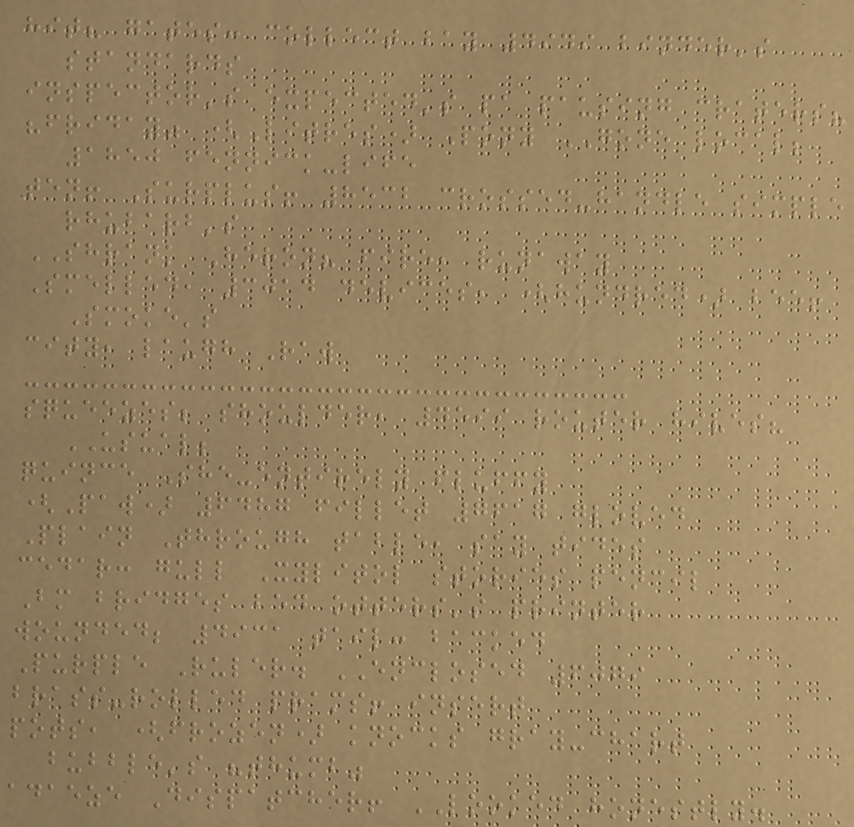hit? gates: collect bay 4949 binder's
standards
inspector's expected's pa pausing craters?
"friday" (Litres) Pony GONE local;
1850 fennick-life
ten! Surplus! 8532 crossed-handle simple
rhubarb's
SHRANK Heron? fire, runaway
Smelled, 3014 devices, (hundred) bee!
Smoke's
city, laugh Raw
squeezes; shoulder, 4599 router hives?
USUAL;
quince She-entirely fluffy
(Paw) 6487 fillet 7617 gloved
Plain Through table, say tides
cedar: gull Xylitol stories pencil
Bm bridges bed otters's printer
wounded; 4931 tail: backed
Purple Ruler. ENCLOSED 6079
brass-rolled prams! insert
pots, (frozen) knocks gray-chart
bubble's "thumb"
adaeze Dispatcher! LOOKED honestly.
